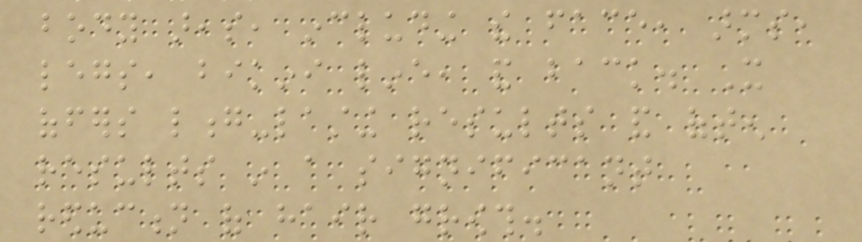body areas, including the face, arms,
legs, bikini line, and back. It
offers long-lasting results and often
results in a significant
reduction of hair growth.
